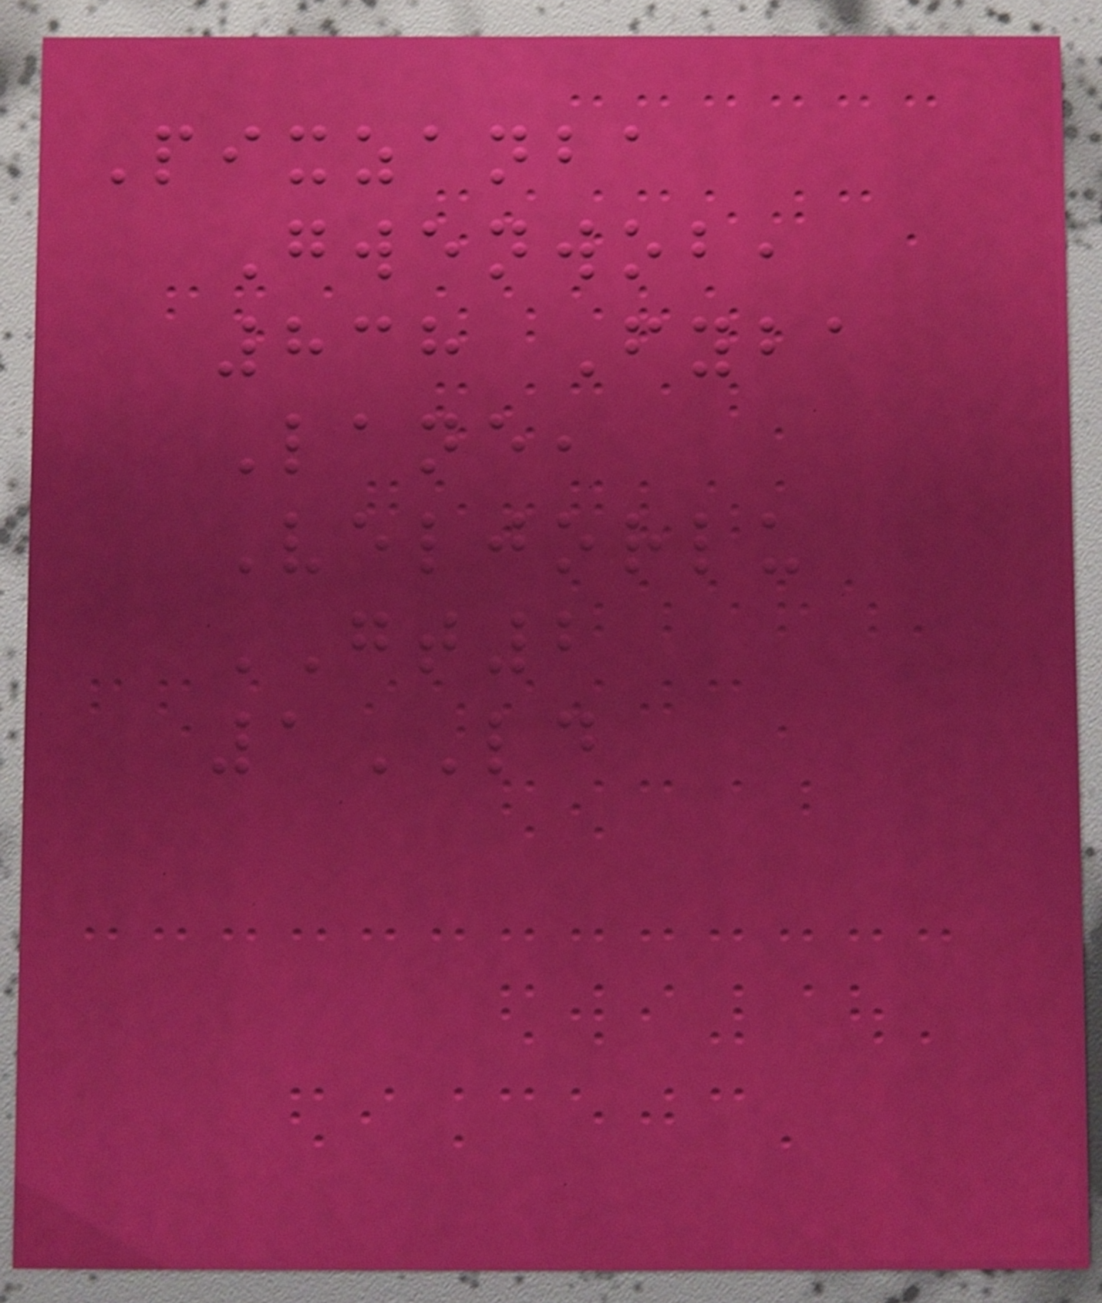Pixzanba
Gwenwob,
838 Fyba
Lane,
Veljorlu
GT2
1LD
